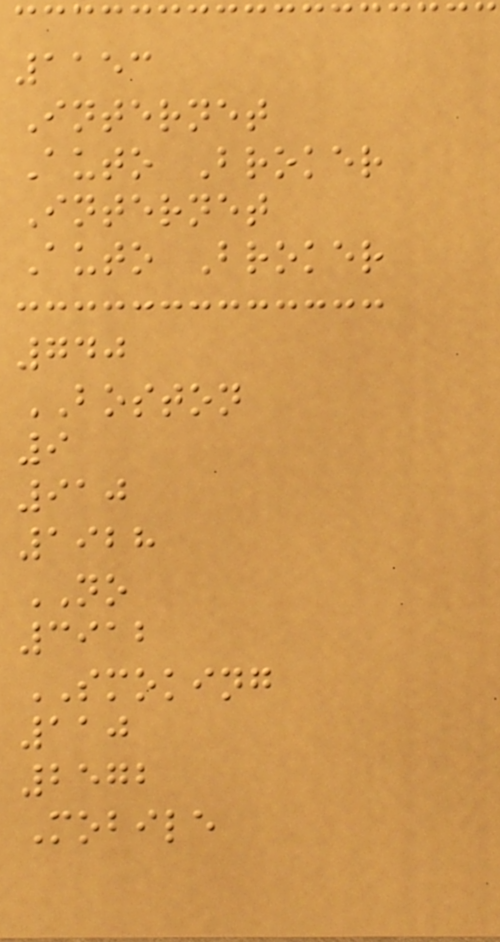1153
Internet
Auto Broker
Internet
Auto Broker
740
BOSTON
9
910
1928
NO
3912
SMOKING
110
2572
Mobile
